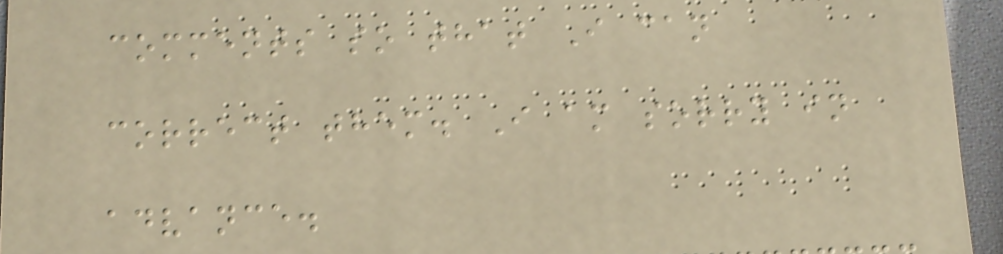comments so that I can
correct them. I am sorry in
advance.
